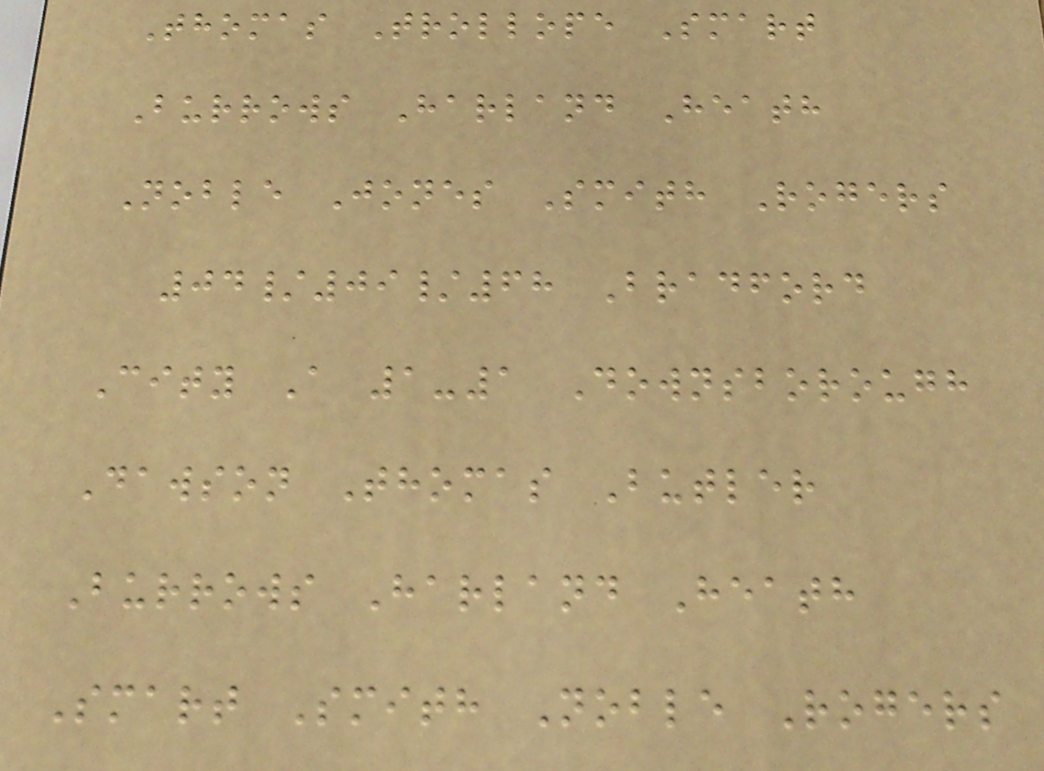Thomas Trollope Smart
Burrows Harland Heath
Noble Jones Smith Rogers
04/09/68 Bradford
City A 1-1 Downsborough
Dawson Thomas Butler
Burrows Harland Heath
Smart Smith Noble Rogers
